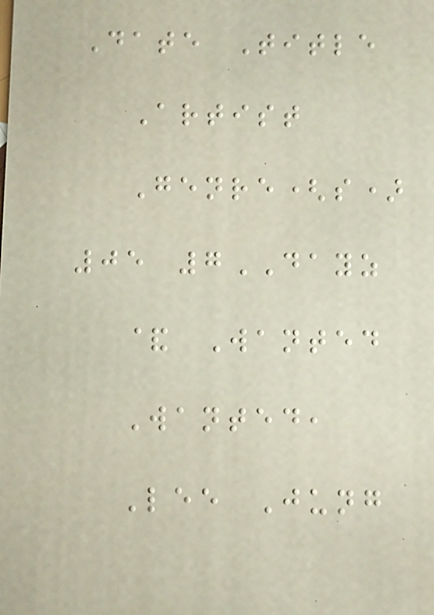Date Title
Artist
Genre(s)
05 7DAYZ
& Wanted
Wanted,
Lee Jung
